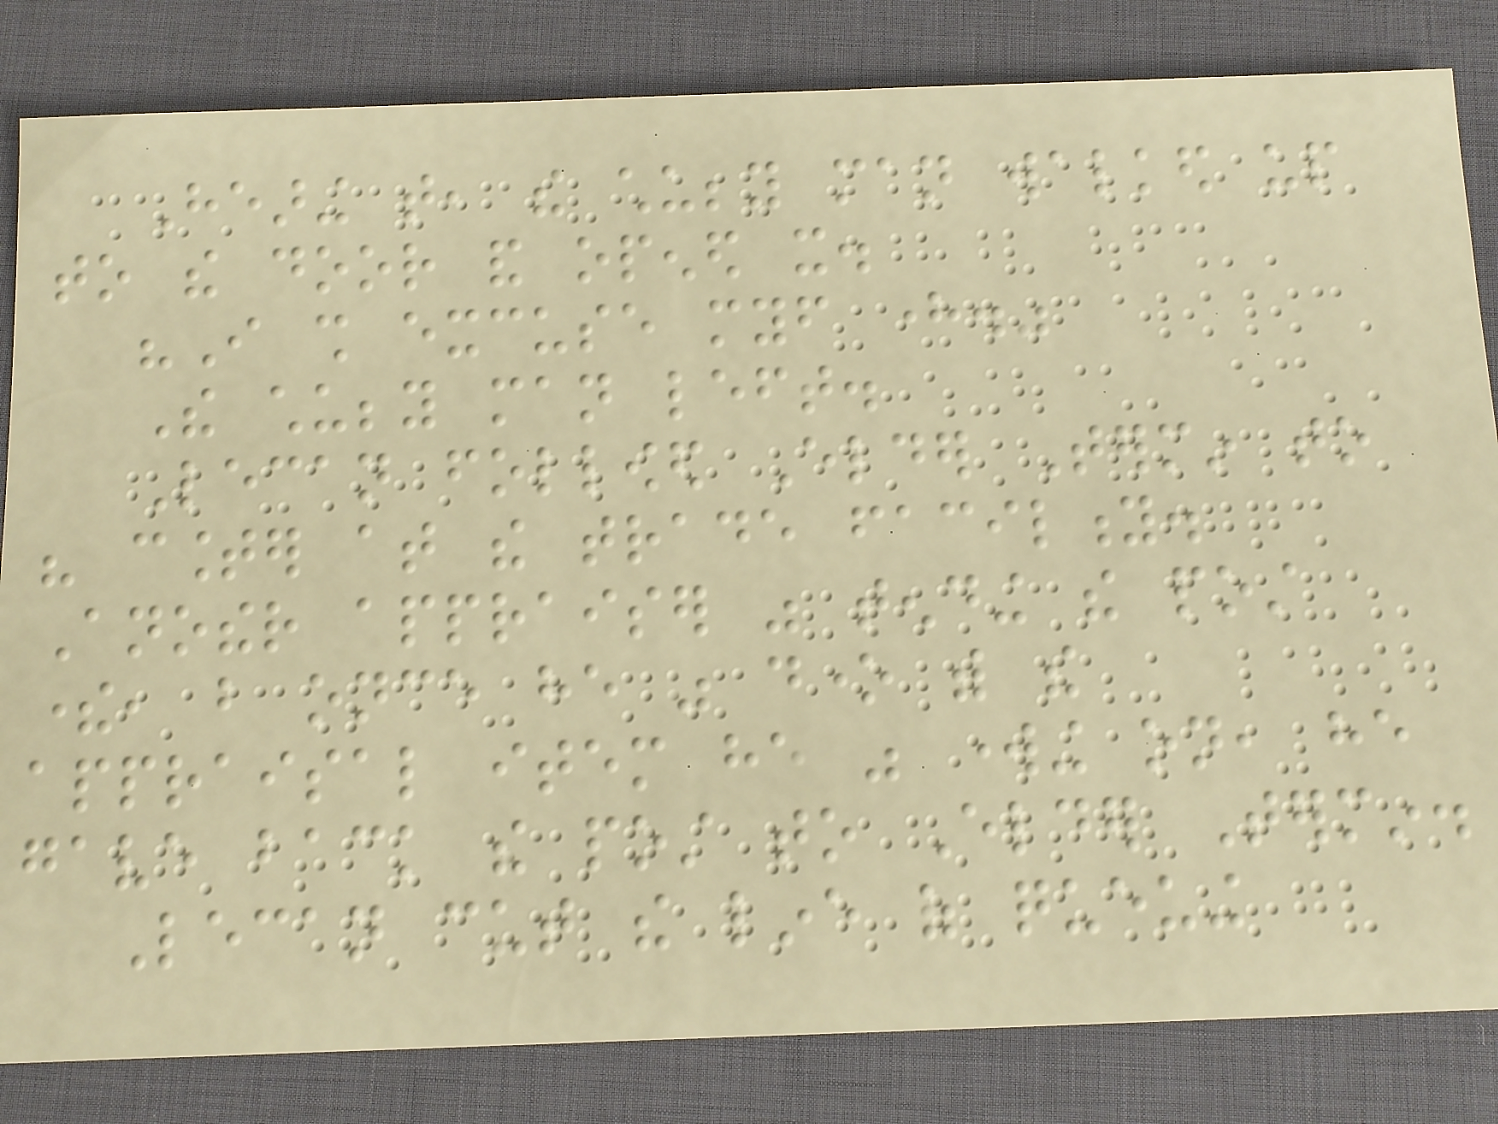Hearing that, the chubby man walked up
to the door and opened it.
"I shall excuse myself here."
The chubby man left.
Lecan followed Elder Termin to
his counter at the trade facility.
Another appraiser was tending the post
there, but once he was done with the
appraisal item he was working on, he
gave back the post to Elder Termin.
Lecan cut the line of queuing
